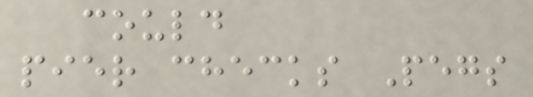could
pier checks Pegs
